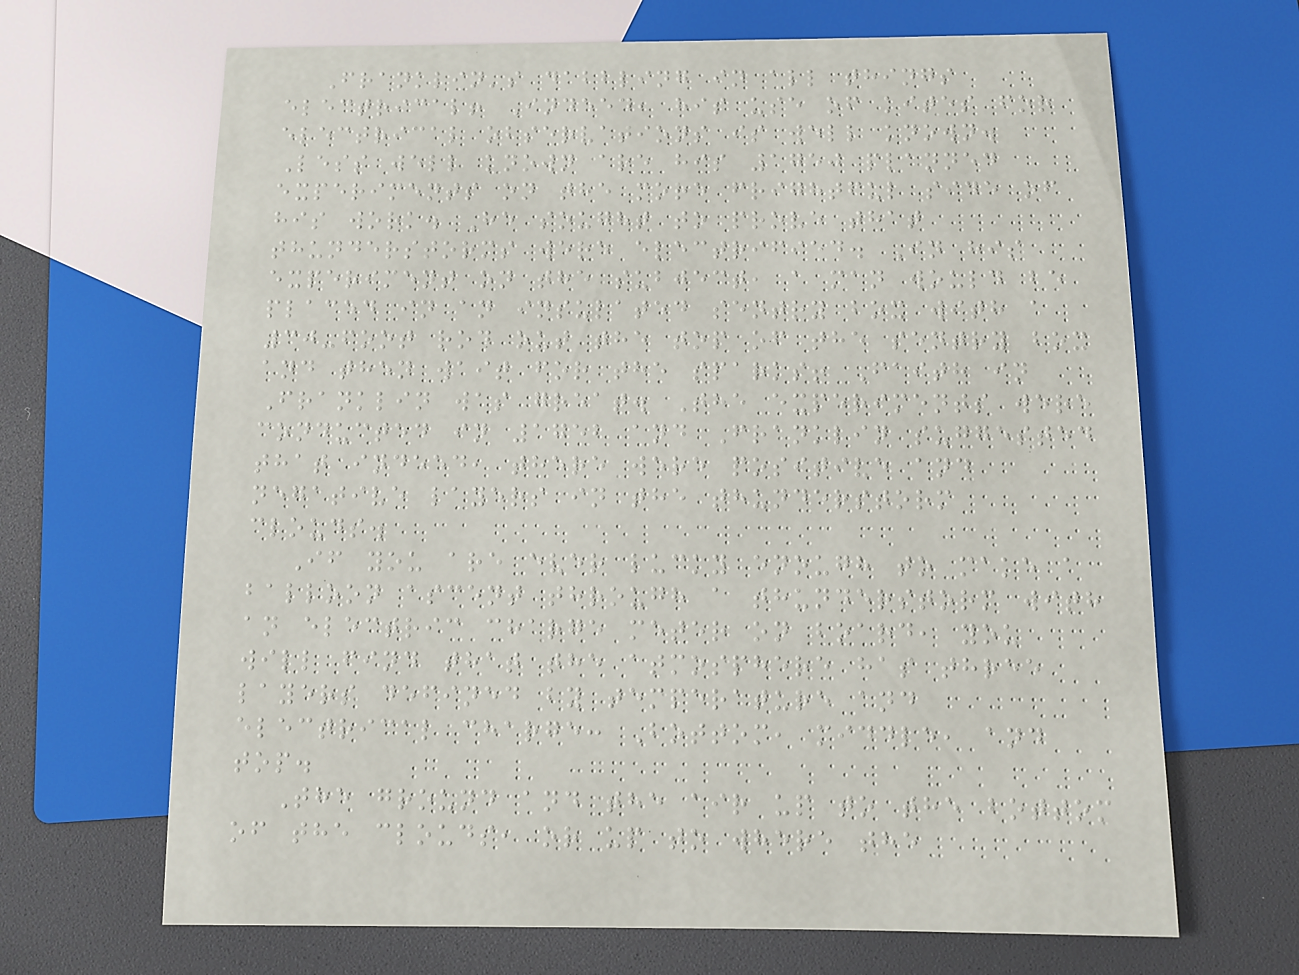Franklin's dabbling in all things
electrical! Indeed, his use of kites for
electrical observations is well known.
Less well known are his 1750 planned
experiments on the more frightful side of
his work. He sought to prove that
thunderstorms were electrified. In his
experiment on the subject, a man would be
placed in an insulated sentry box with a
30-foot rod out the top of the sentry box
and then wait for the sparks! Faith in
Franklin was great. The experiments were
conducted in 1752 and Franklin suggested
that indeed, there were positive and
negative layers in the thunderstorm
clouds.
If you are ever lucky enough to make a
balloon ascent through a thunderstorm with
an electric charge meter on board, you
will find that the atmosphere has three
layers defined by temperature and
electrical charge: Bottom, middle, and
top.
The ground and the air up to the bottom
of the clouds, or up to where the
